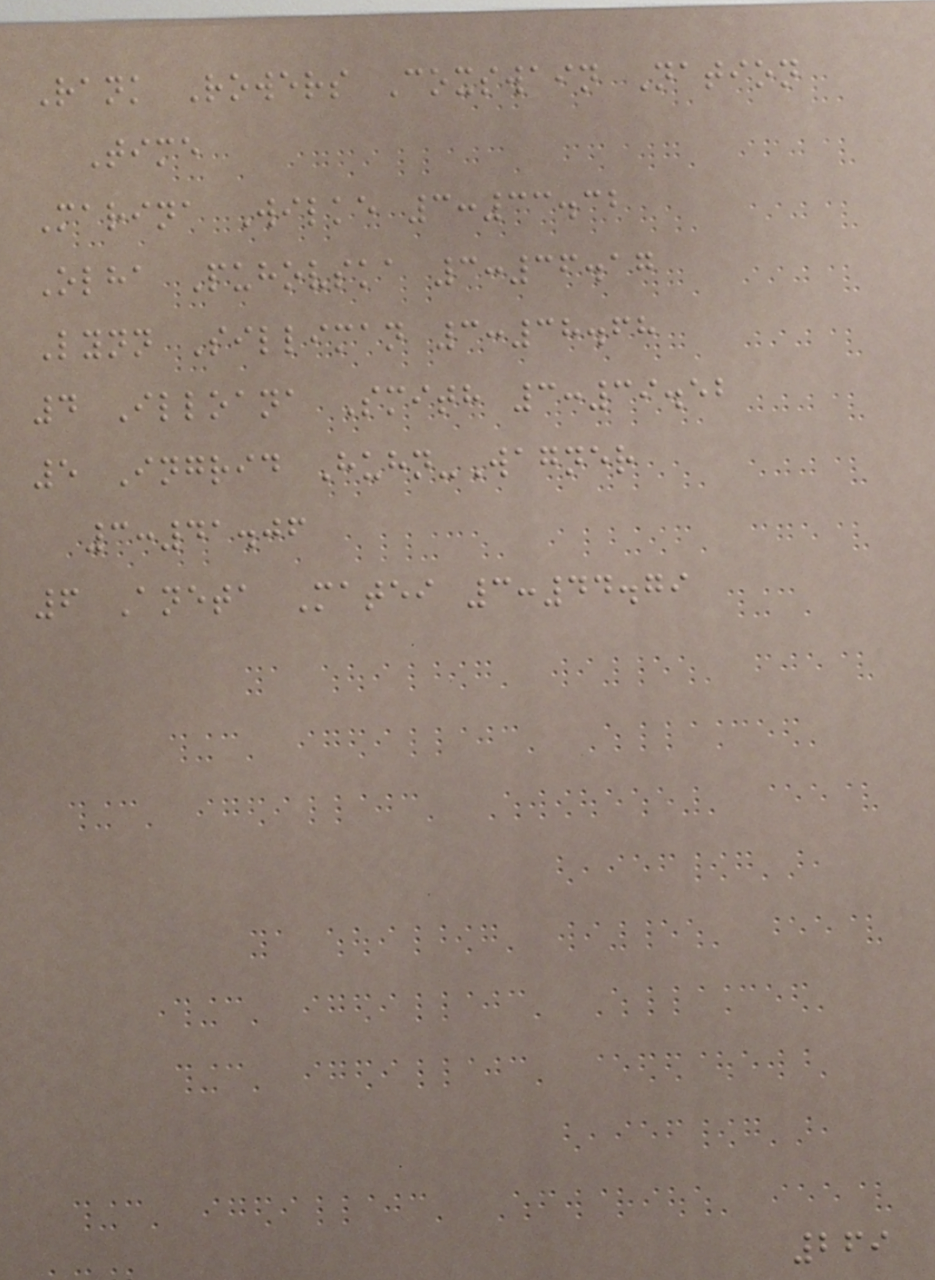Rank Rowers Coxswain Nation
Time
Marina Wilke 3:33.32
Olha Puhovska 3:36.17
Lynn Silliman 3:38.68
4 Illoana Smith 3:39.52
5 Ingrid Huhn-Wagner
3:41.06
6 Aneta Matei 3:44.79
269
